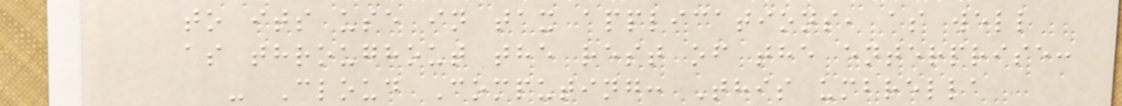to its use in tax applications, as well
as throughout the rest of the enterprise:
- Cloud Computing: This umbrella
